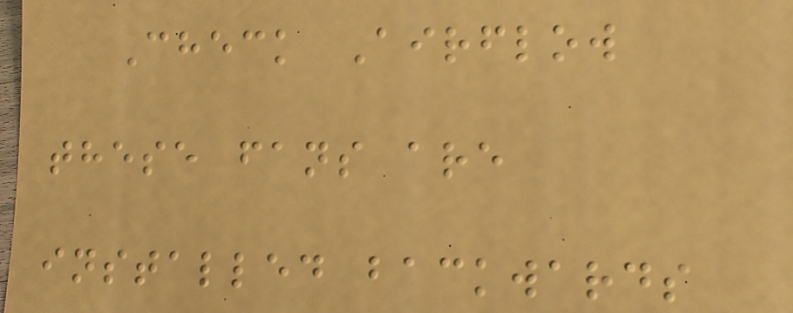Check Airflow
these fans are
installed backwards
